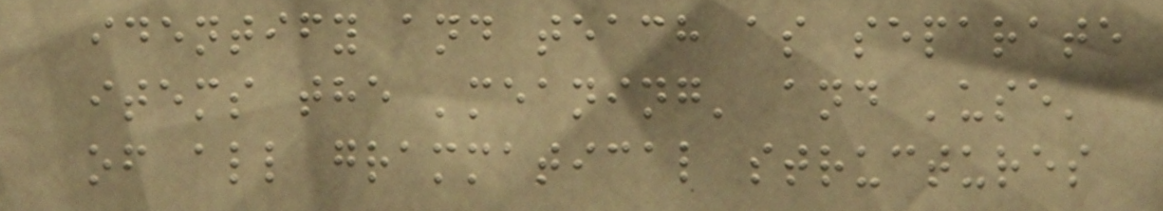identify and teach as separate
items the 'meaning' and 'use'
of all grammatical structures
